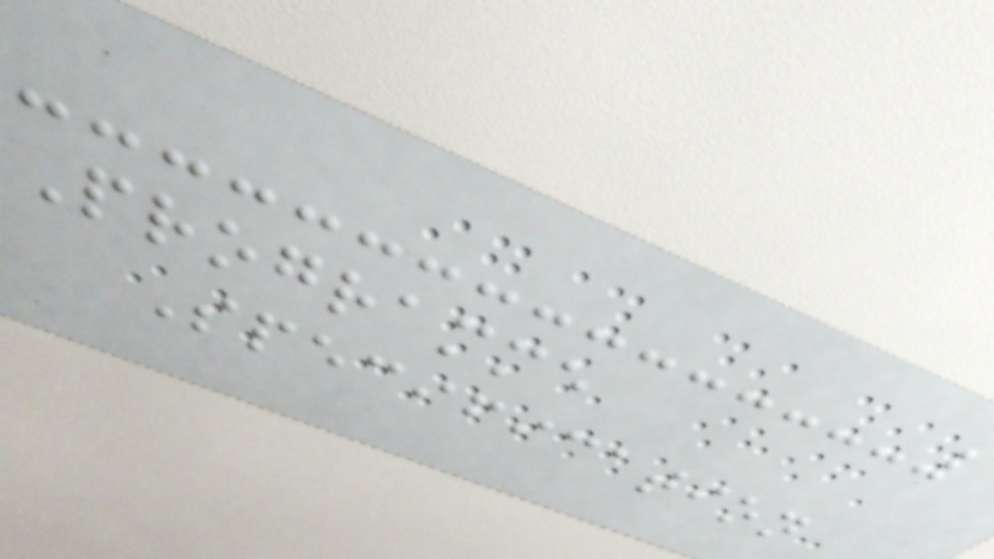Programme
Specification
